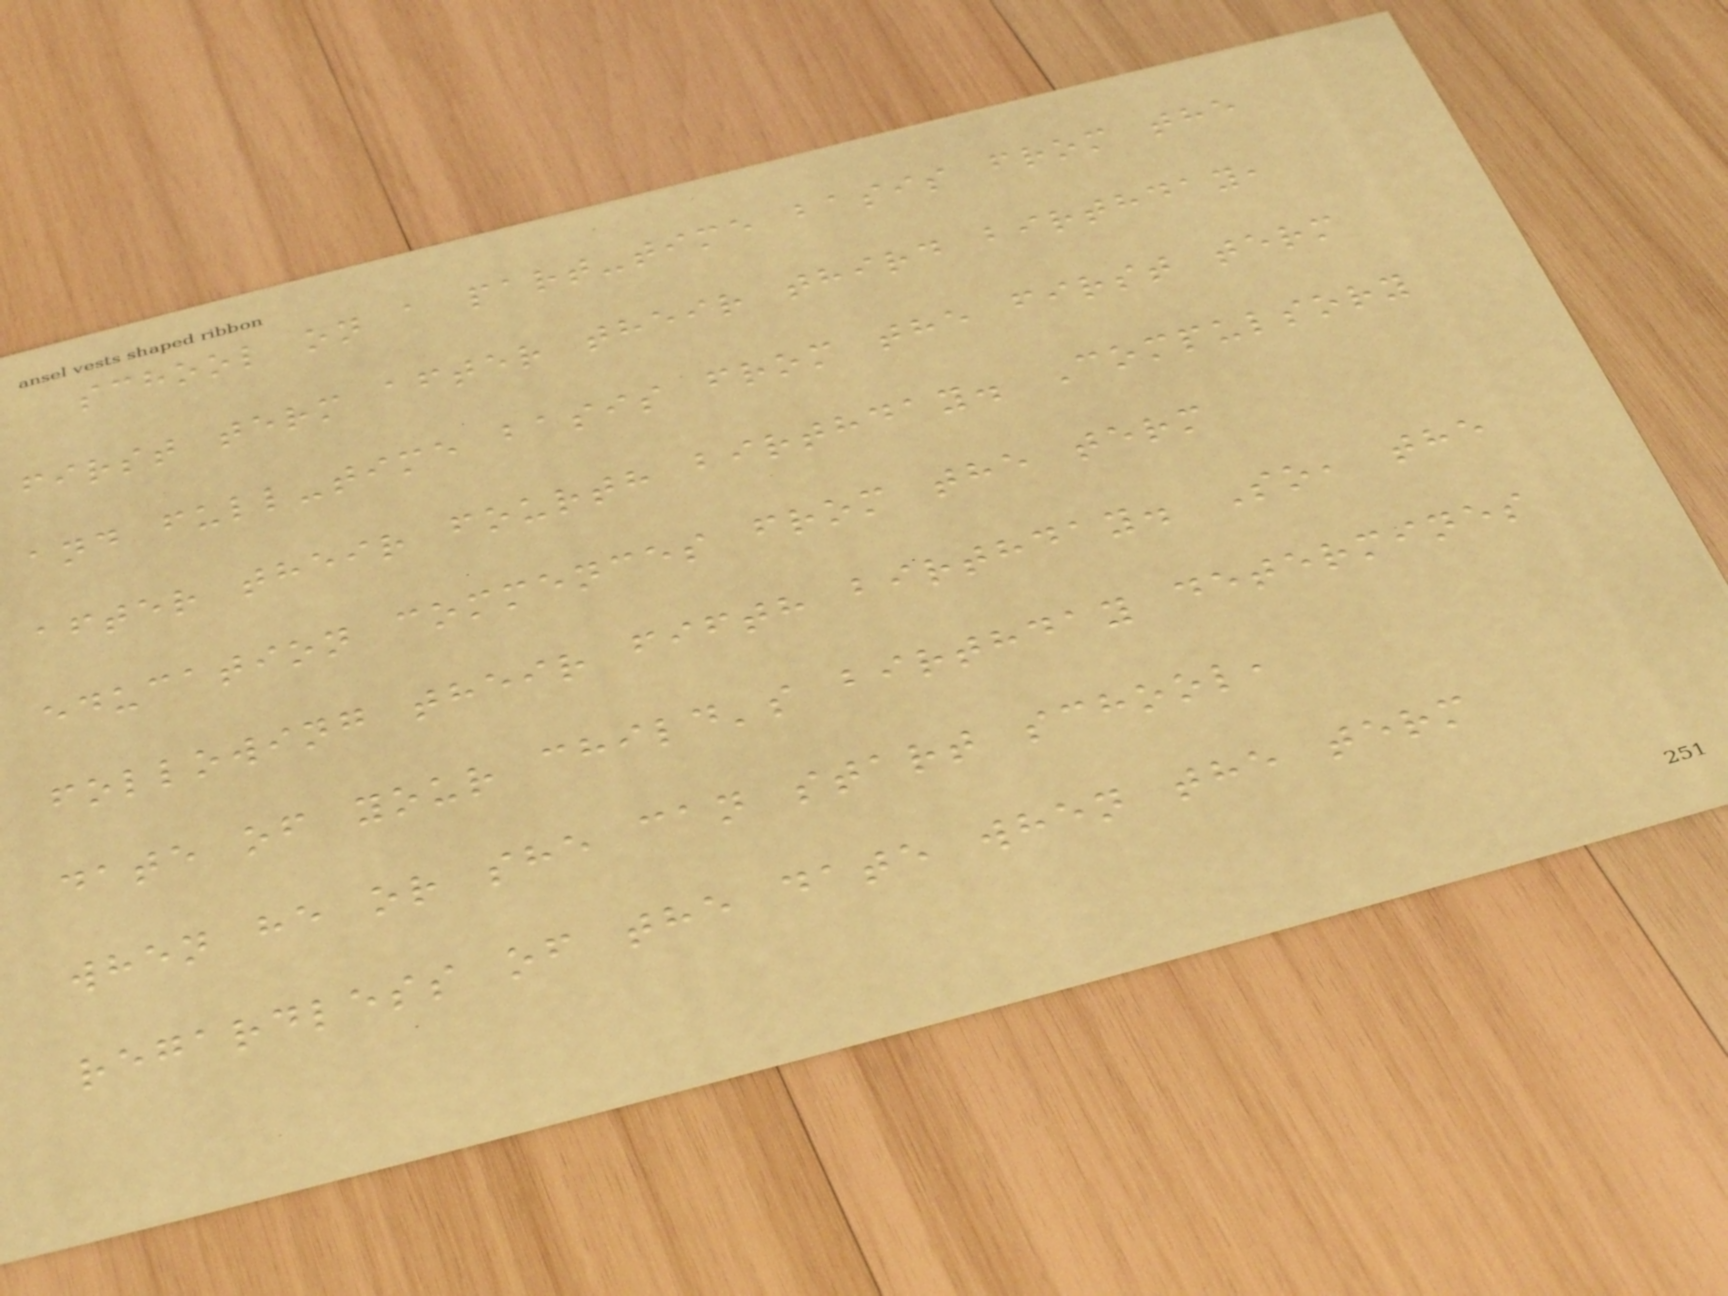school on a part-time basis from the
first term after their third birthday,
and full-time basis from the first term
after their fourth birthday. Compulsory
education commences from the term
following their fifth birthday. So, the
date of your child's birthday determines
when he or she can start school,
regardless of the date when the term
